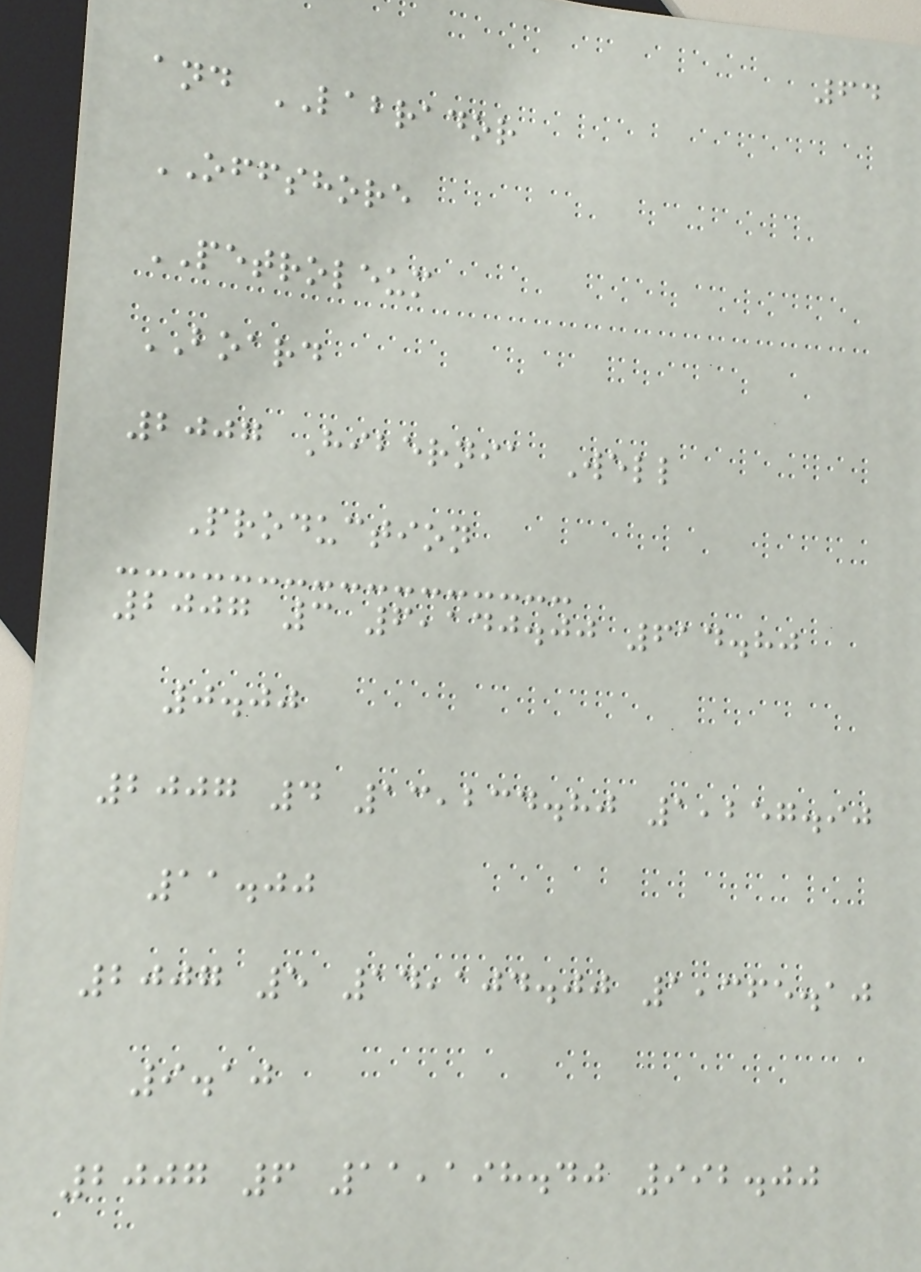64
and LABRADOR
OFFSHORE
PETROLEUM
BOARD
2007 Hibernia Well
Production
2007 3 6,140.00 614.80
0.00
2007 4 13,234.80 1,257.90
11.00
2007 5 14,104.00 1,365.10
9.10
2007 6 11,198.40 992.00
